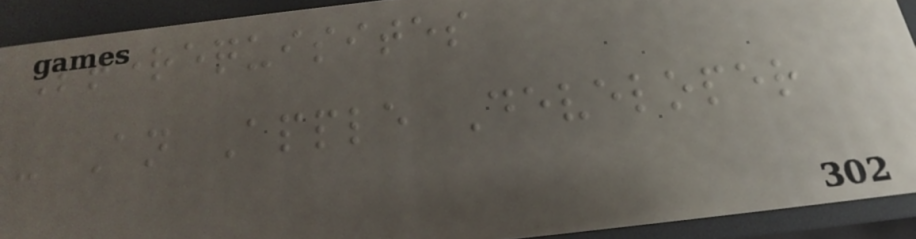Prerequisites
- An Apple Developer
